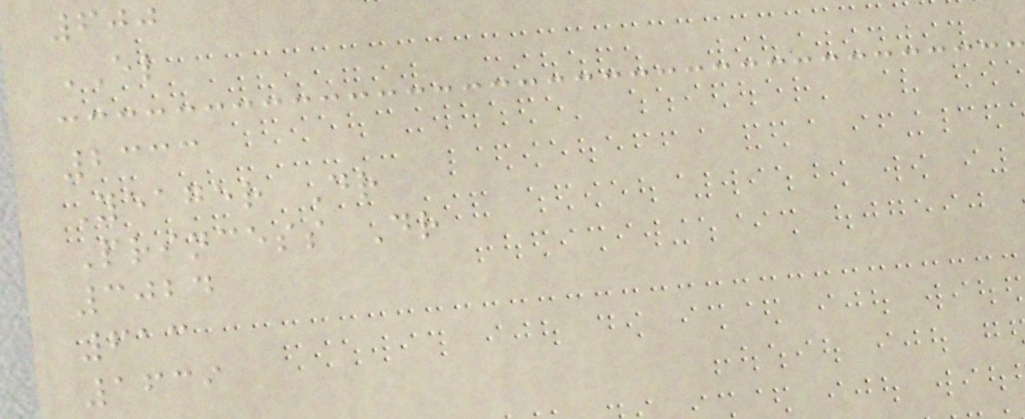600
EL
2333
Yeager Dr
Princess Dr
3024
613
1639
